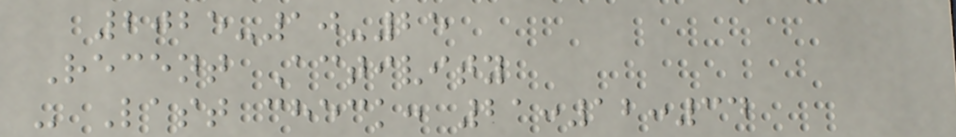2025-10-25
Recent Activity
- Last check: 21:12:34
